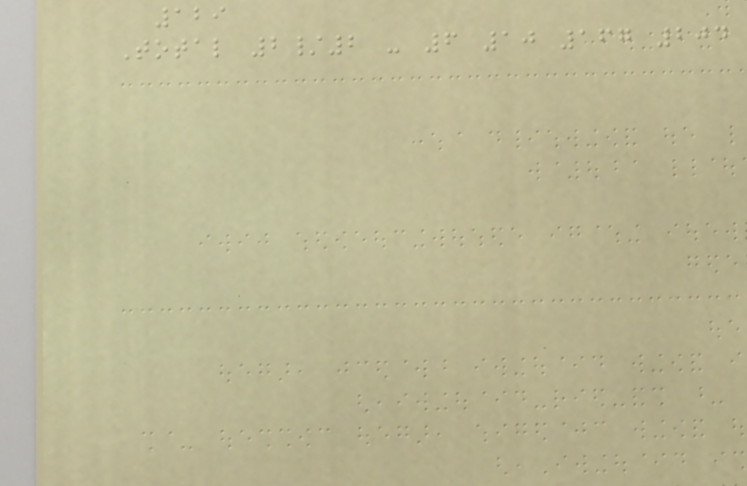129
Total 2/2 - 6 10 167 204
